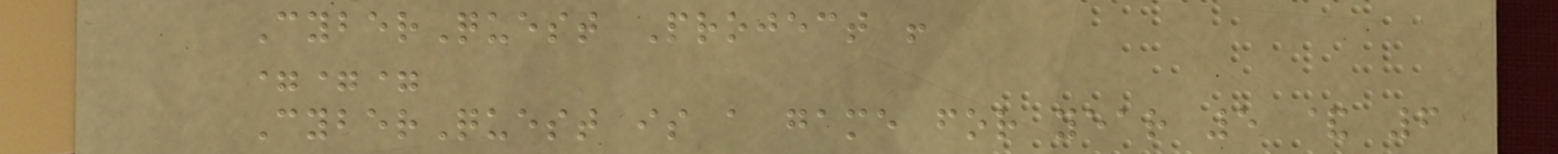CyberQuest Project !
===
CyberQuest is a game for year 5 & 6
